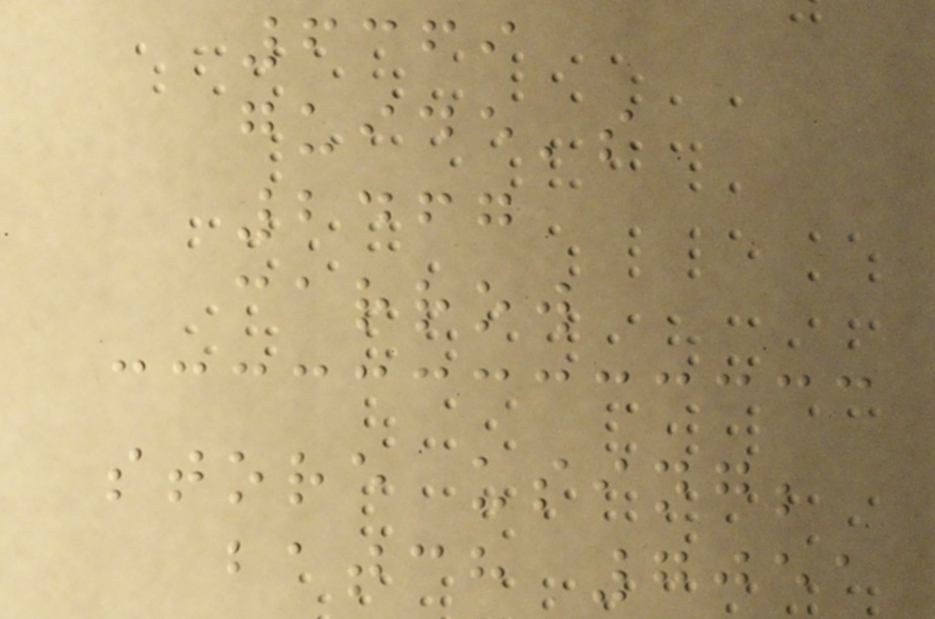6369
guide's
2467
carrow
store using;
batch 7051
